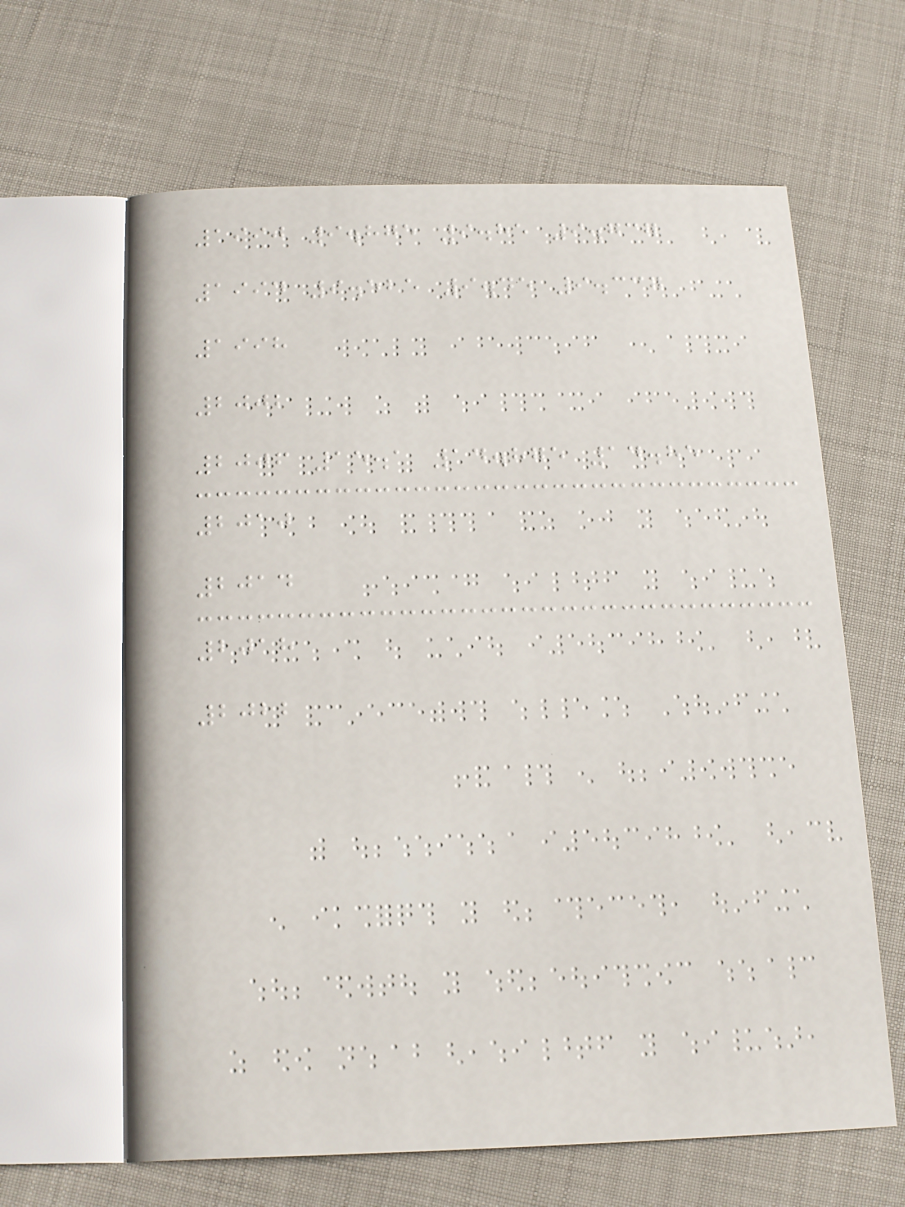1990 9.875 9.85 9.737
1994 9.525 9.45 9.337
1998
2002
2006 15.1 14.875 14.85
2010
2014
2018
2022
